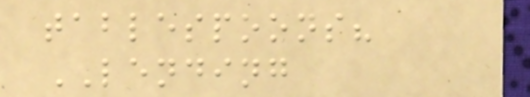tablespoons?
LENDING
